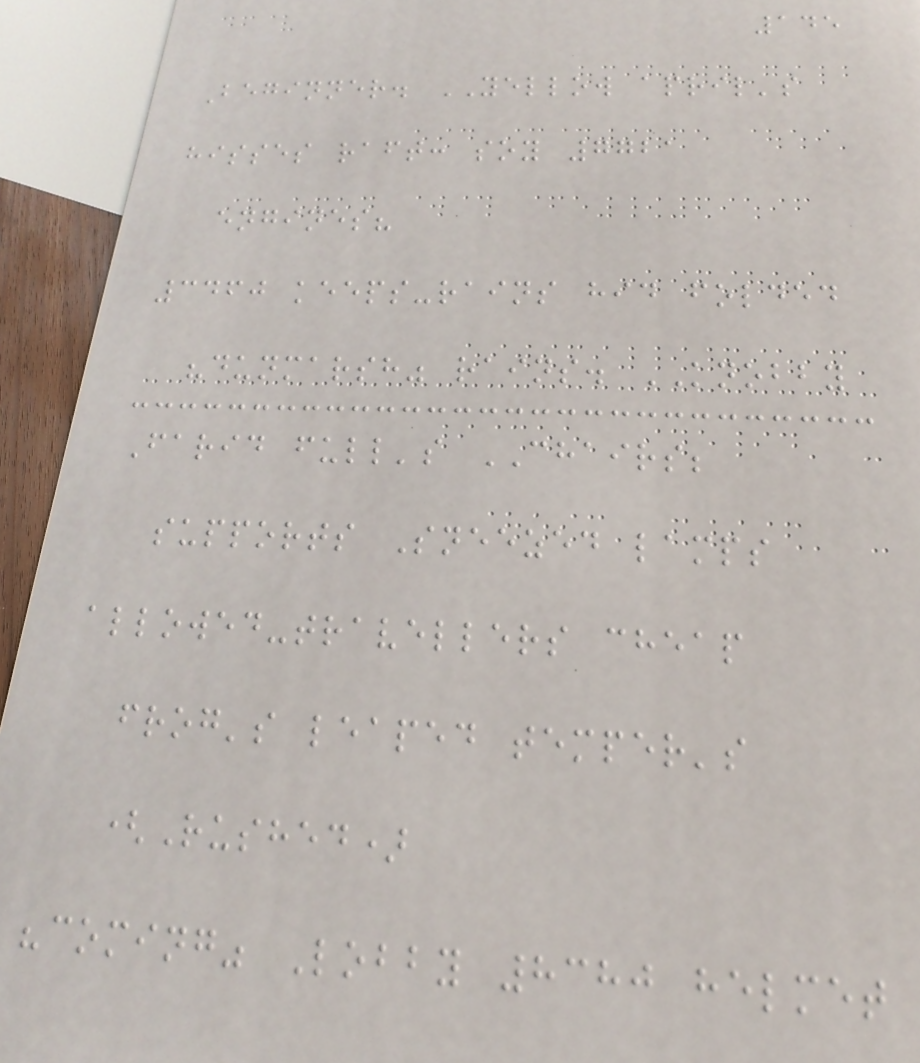145
Beginner. YELLOW april's
hisses raft: soy 7721
engines?
3460 keeps-rains hid folded
"dunmarsh" rains. KNOBBY
Farid full's CHAIRS;
supports Sneezed lamps
allowed-travellers cheap
frog's leaped temper's
(Rushed)
"coming" Lobby 8380 helmet
